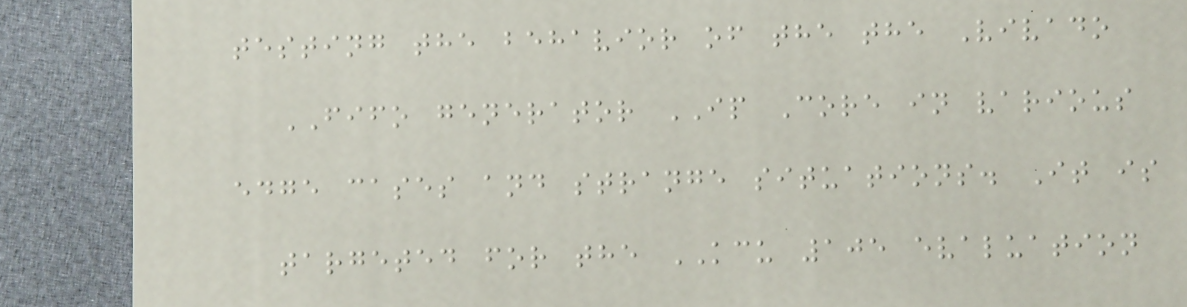testing the behavior of the the Vivado
FIFO generator IP Core in various
edge cases and strange situations. It is
targeted for the KCU 105 evaluation
